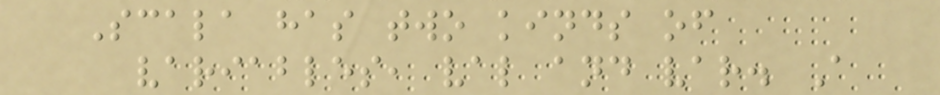Scala has two kinds of
variables, val and var. A
